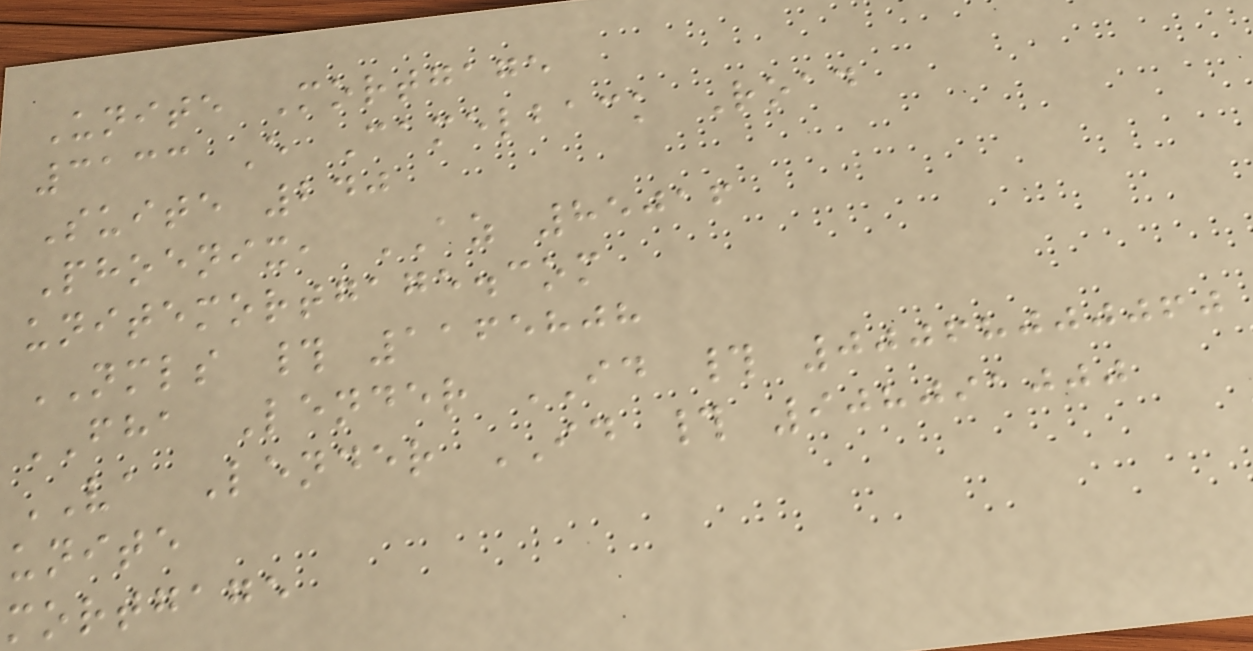Unite Mortgage
3133 E Camelback Road
Suite 240
Phoenix, AZ 85016
unitemortgage.com
NMLS # 1165808
FHA Lender ID # 00068000060
VA Lender ID # 908091000
unite
mortgage
